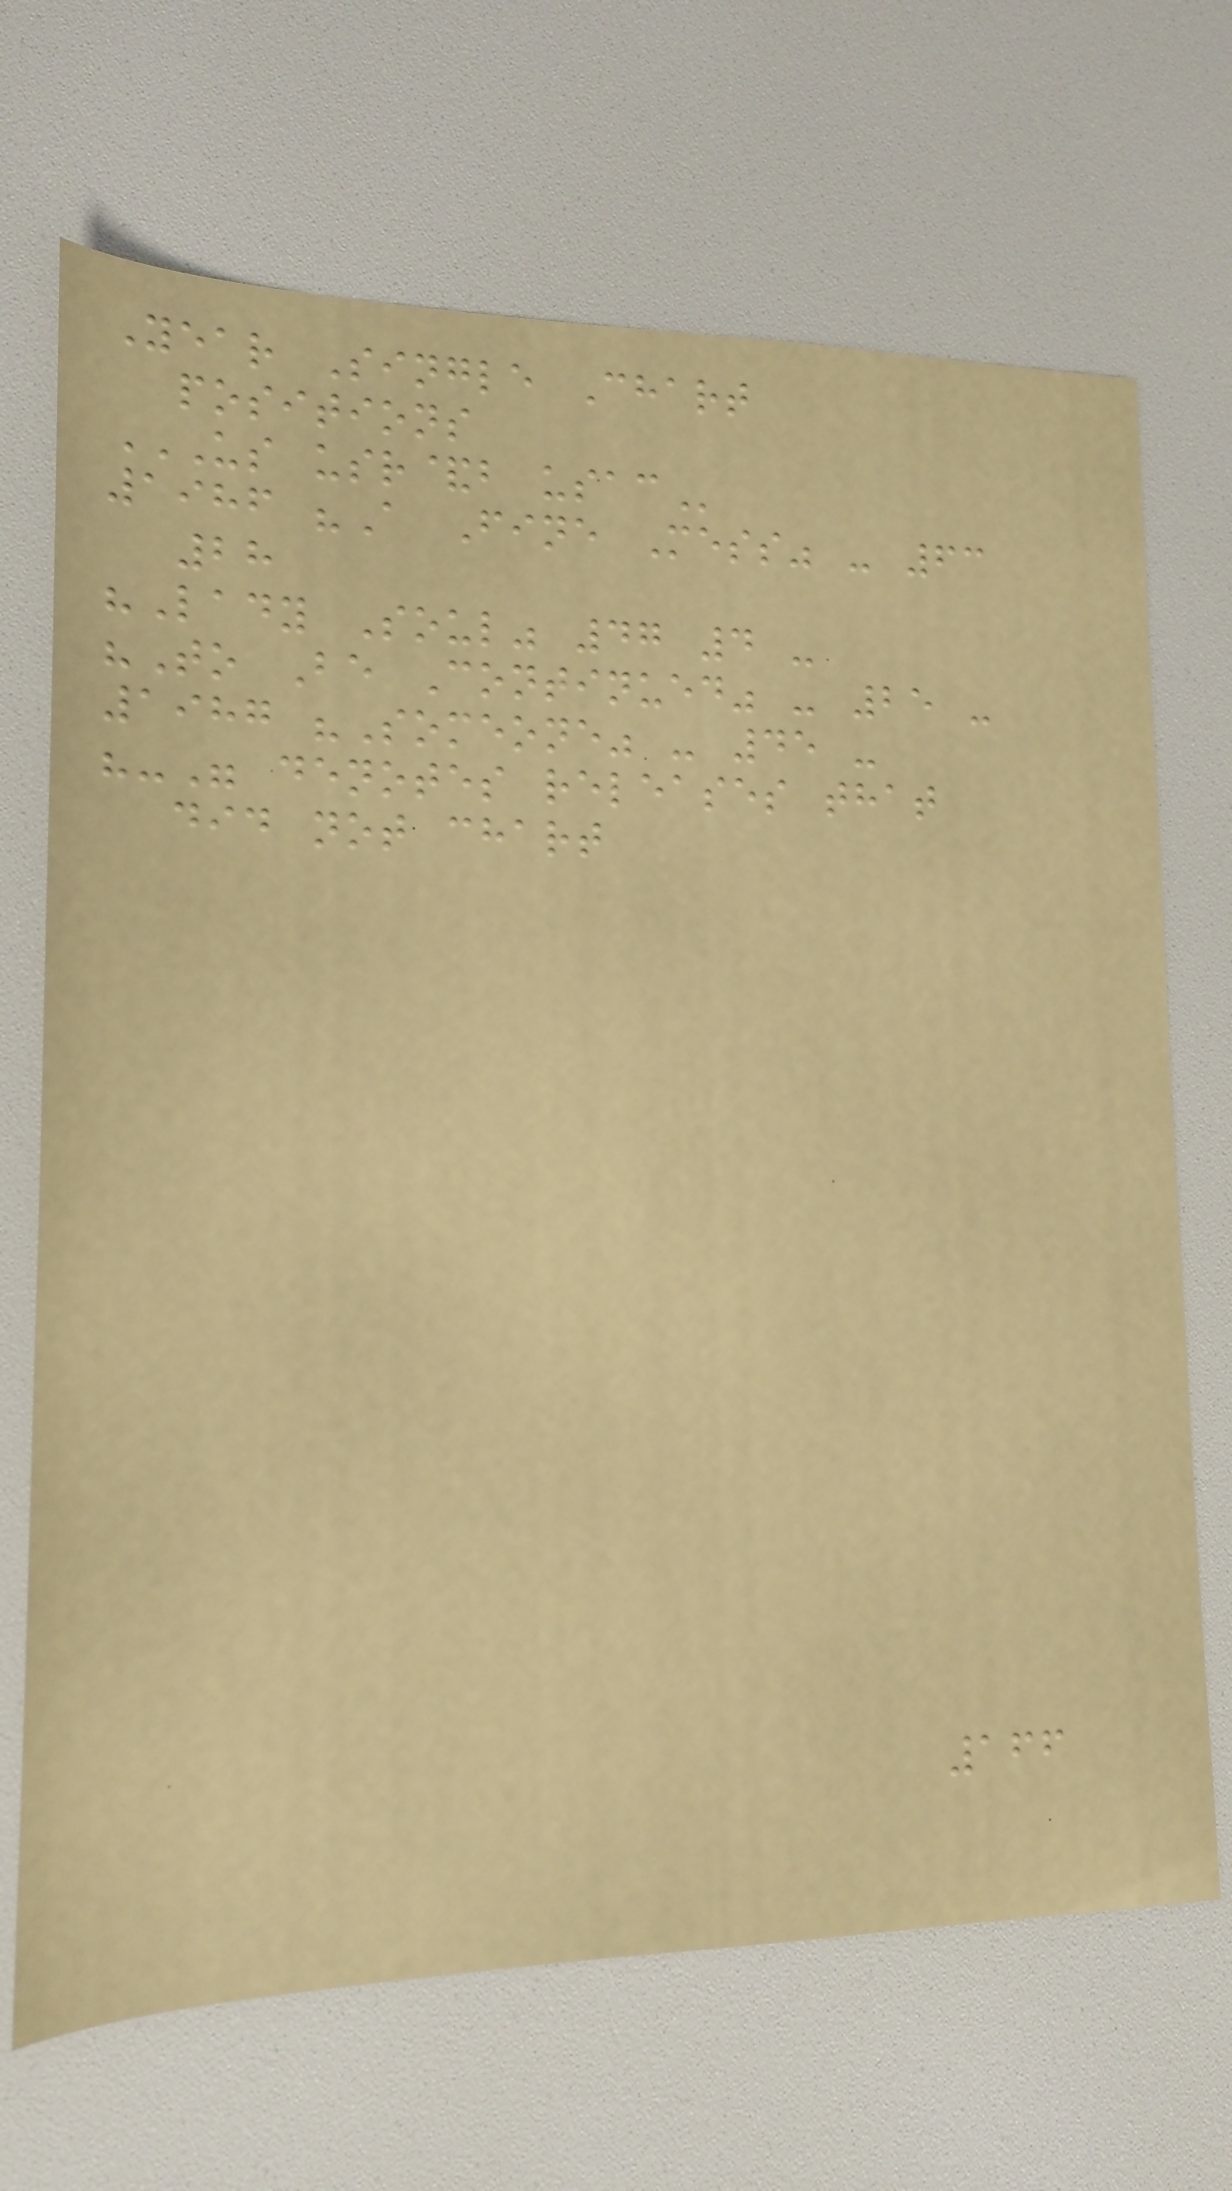Year Single Chart
positions
US USR&B USAC
1986 "A Fine Mess" - 63
28
"Lady Soul" 47 4 -
"To Be Continued" - 25 -
1987 "Someone" - 45 -
"-" denotes releases that
did not chart
166
